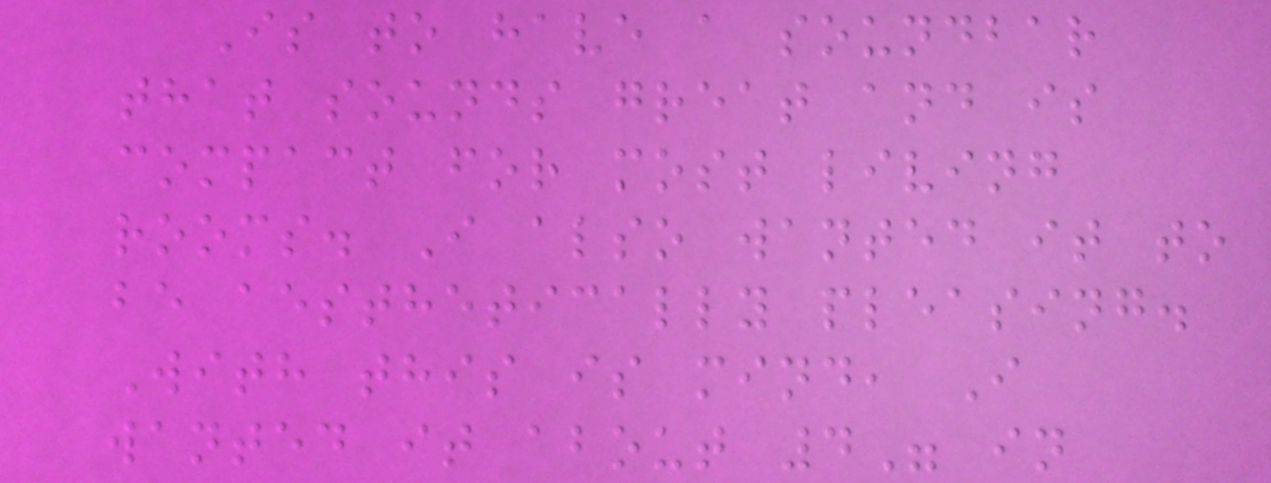Is to have a soundbar
that sounds great and is
compact for most living
rooms. I also wanted it to
be aesthetically pleasing.
With this is mind, I
wanted it about 4" in
